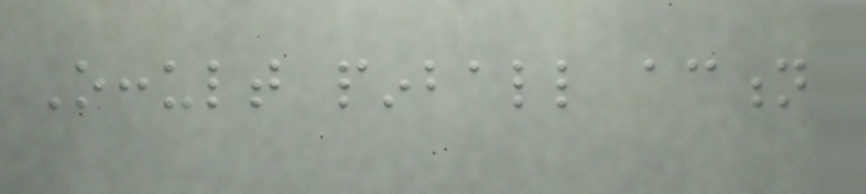Occult pinball action
